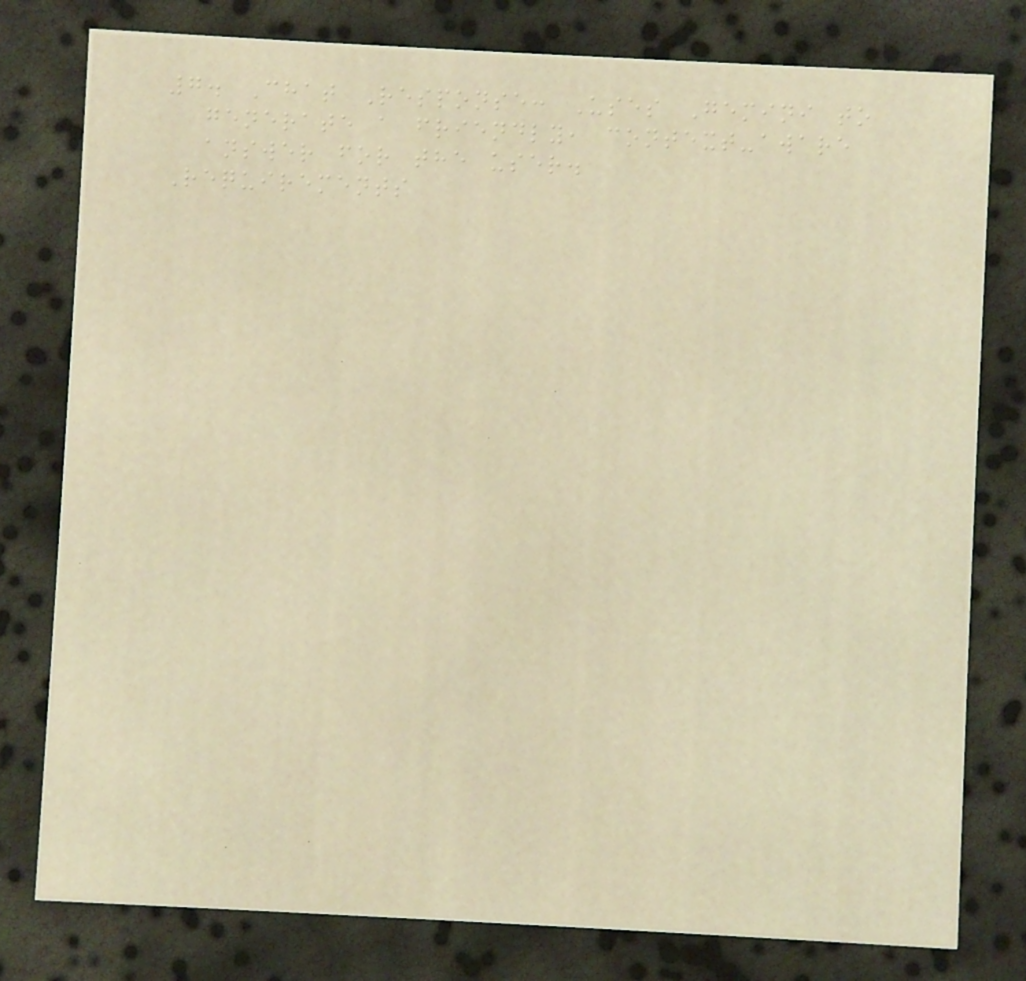7. Chat Response: Uses Gemini to
generate a friendly, context-aware
answer for the user.
Requirements
